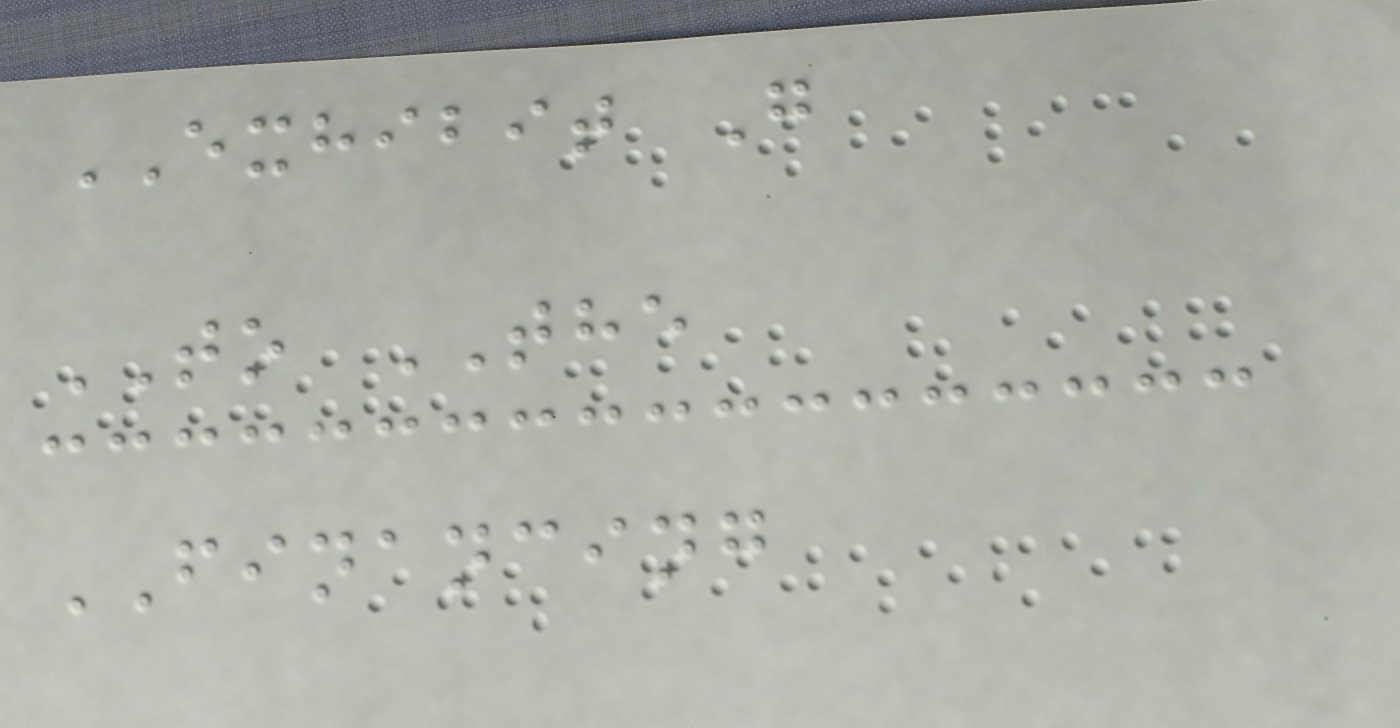EXHIBIT G
TO THE
FINANCING
